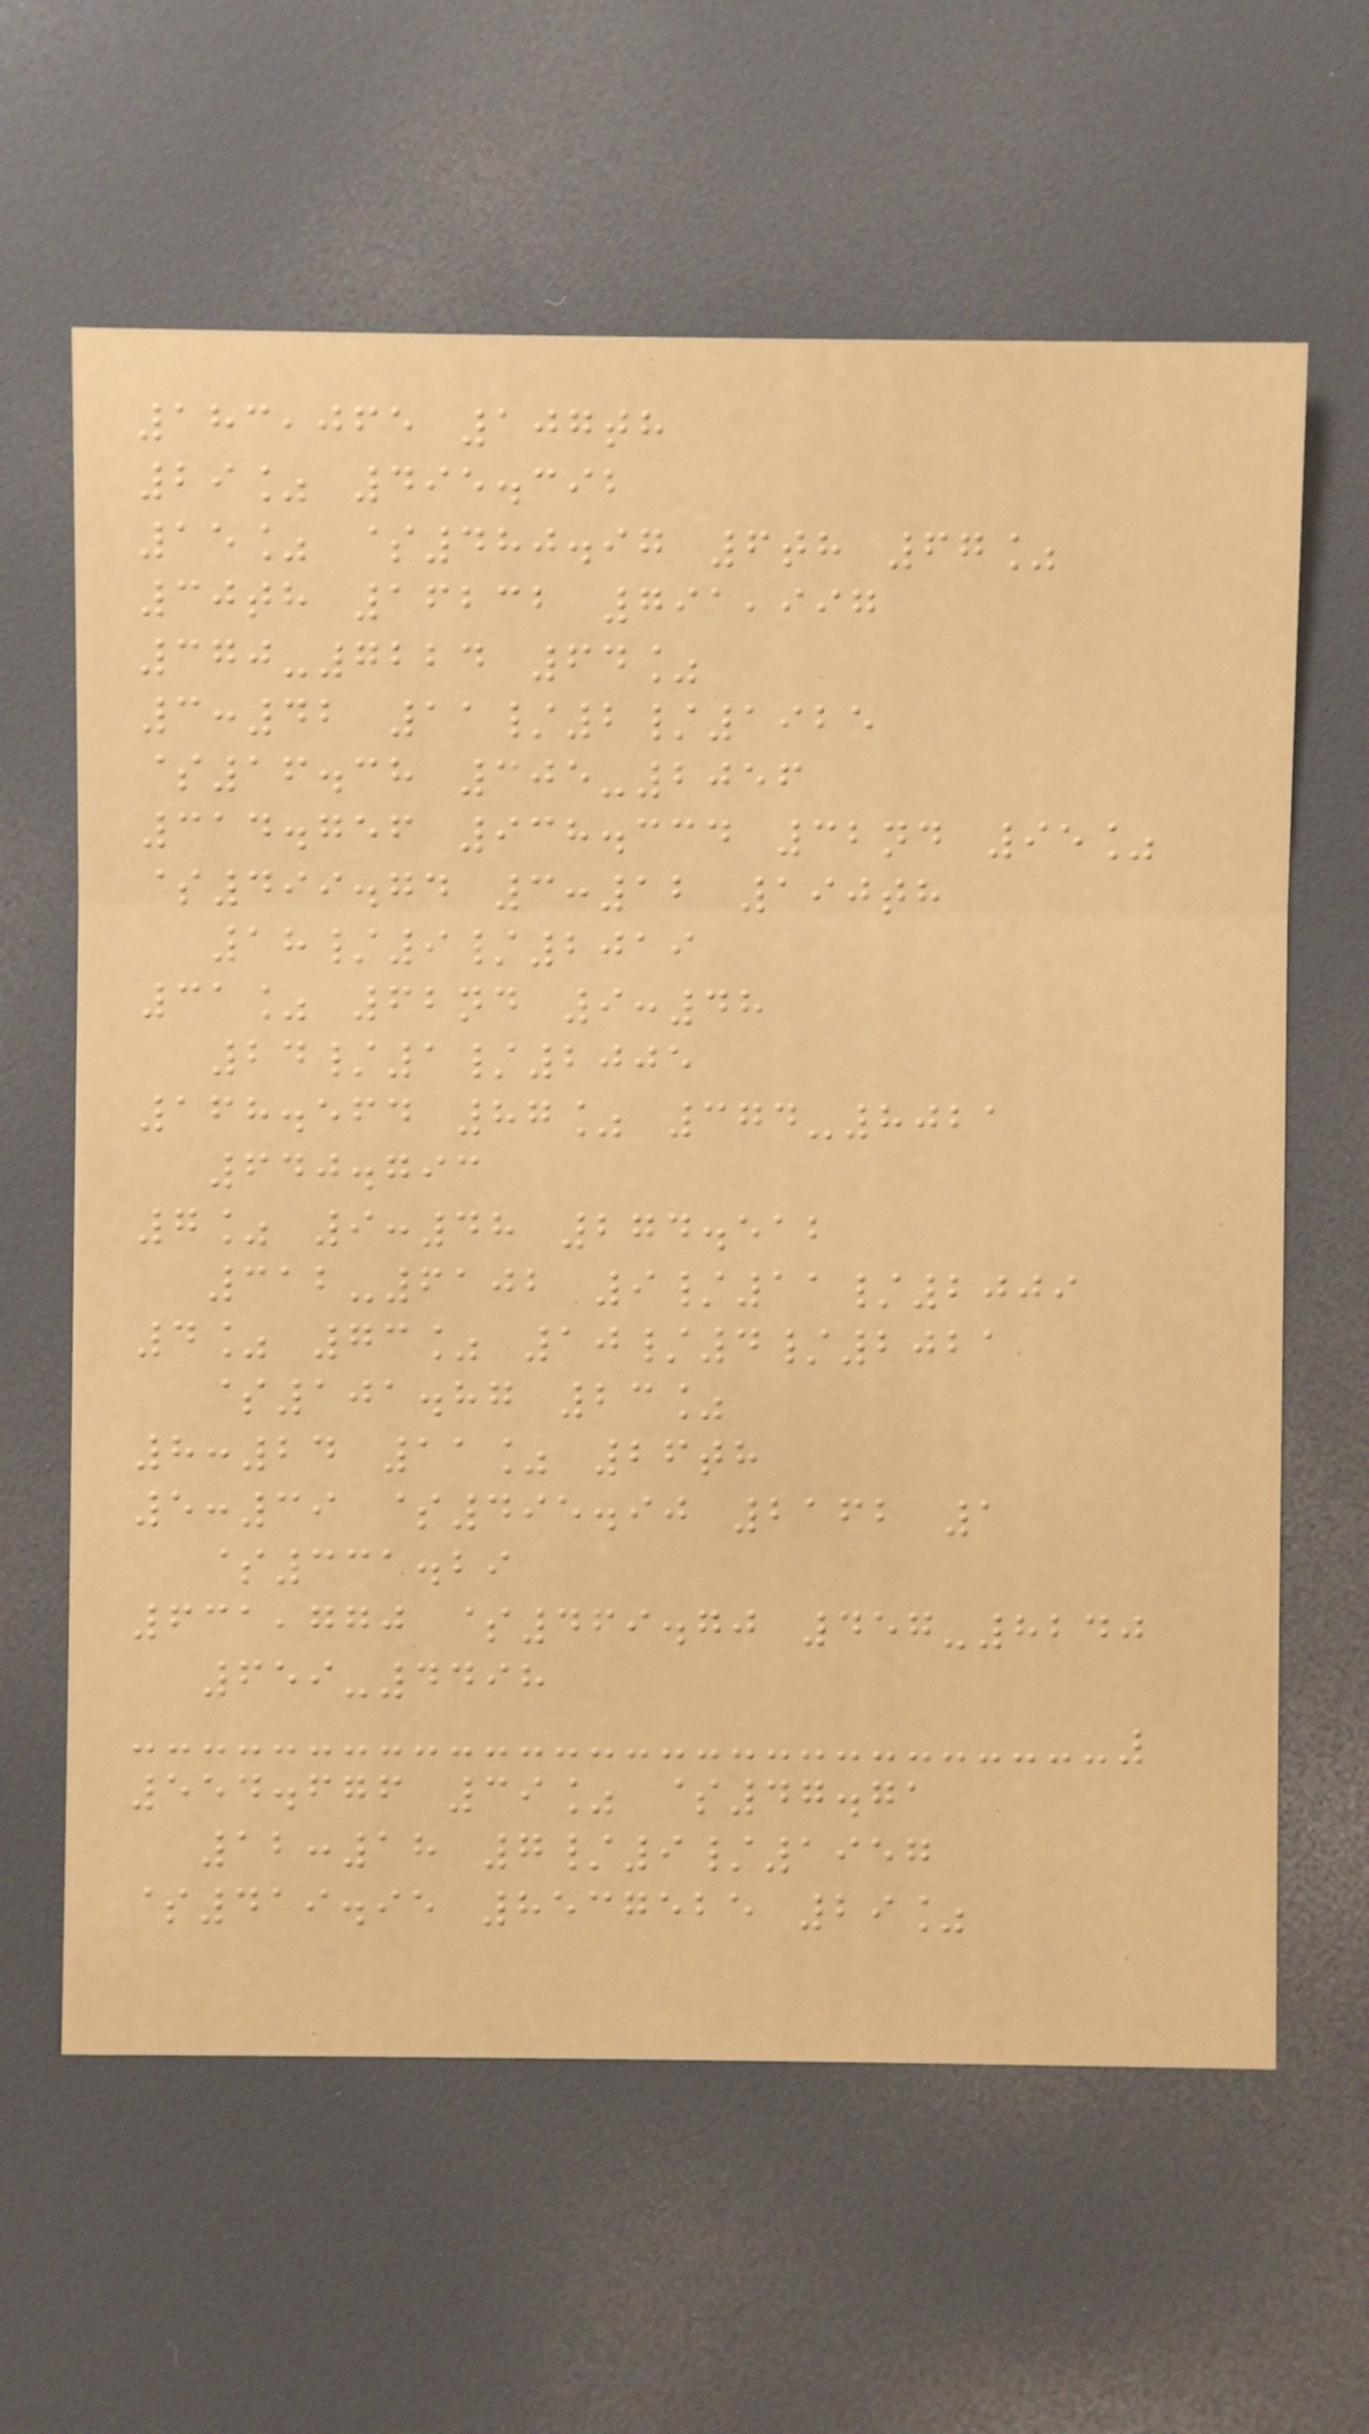183,065 107th
29% 495.392
15% $480.97 6th 67%
30th 16232 791,997
370-7224 64%
3:42 11/2/1925
$16.38 305-2056
314.756 938.334 32nd 95%
$499.74 3:12 190th
18/9/2019
31% 62nd 9:48
24/1/2005
168.564 87% 374-8021
640.793
7% 9:48 274.512
312-6102 9/11/2009
4% 73% 10/4/2021
$101.87 23%
8:24 11% 26th
5:39 $495.90 2162 1
$331.29
631,770 $469.70 457-8240
659-4498
554.676 39% $47.71
12:18 7/9/1957
$419.95 8537525 29%
